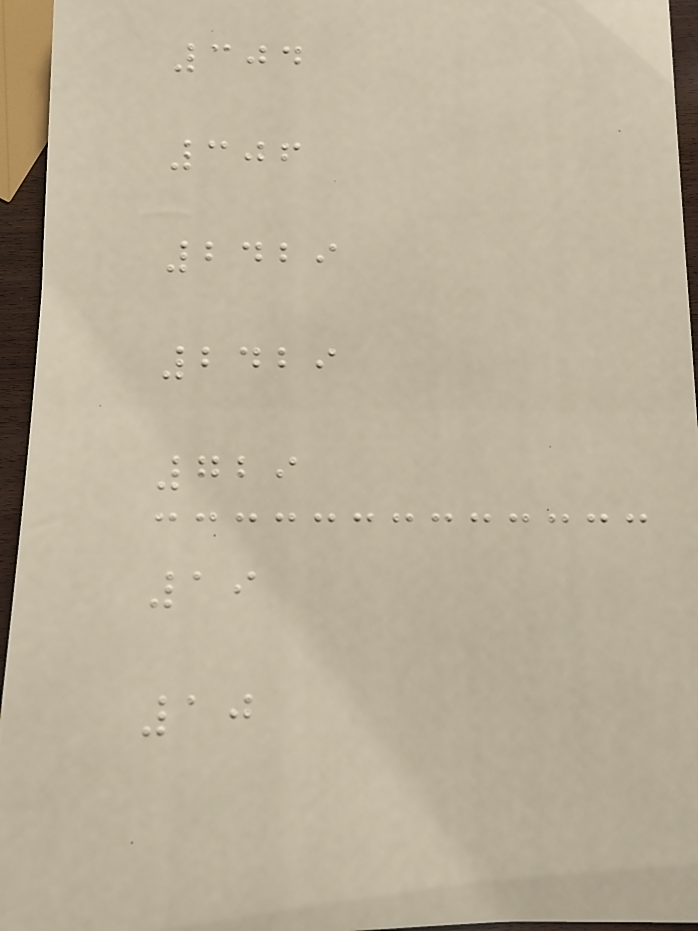304
306
2429
2429
729
19
10
